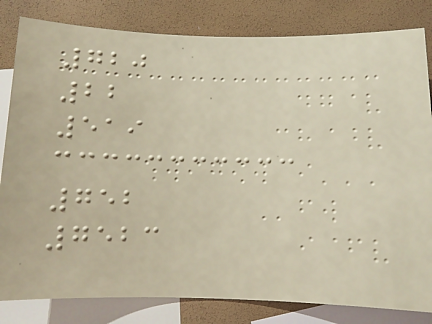720
22
519
752
7523
